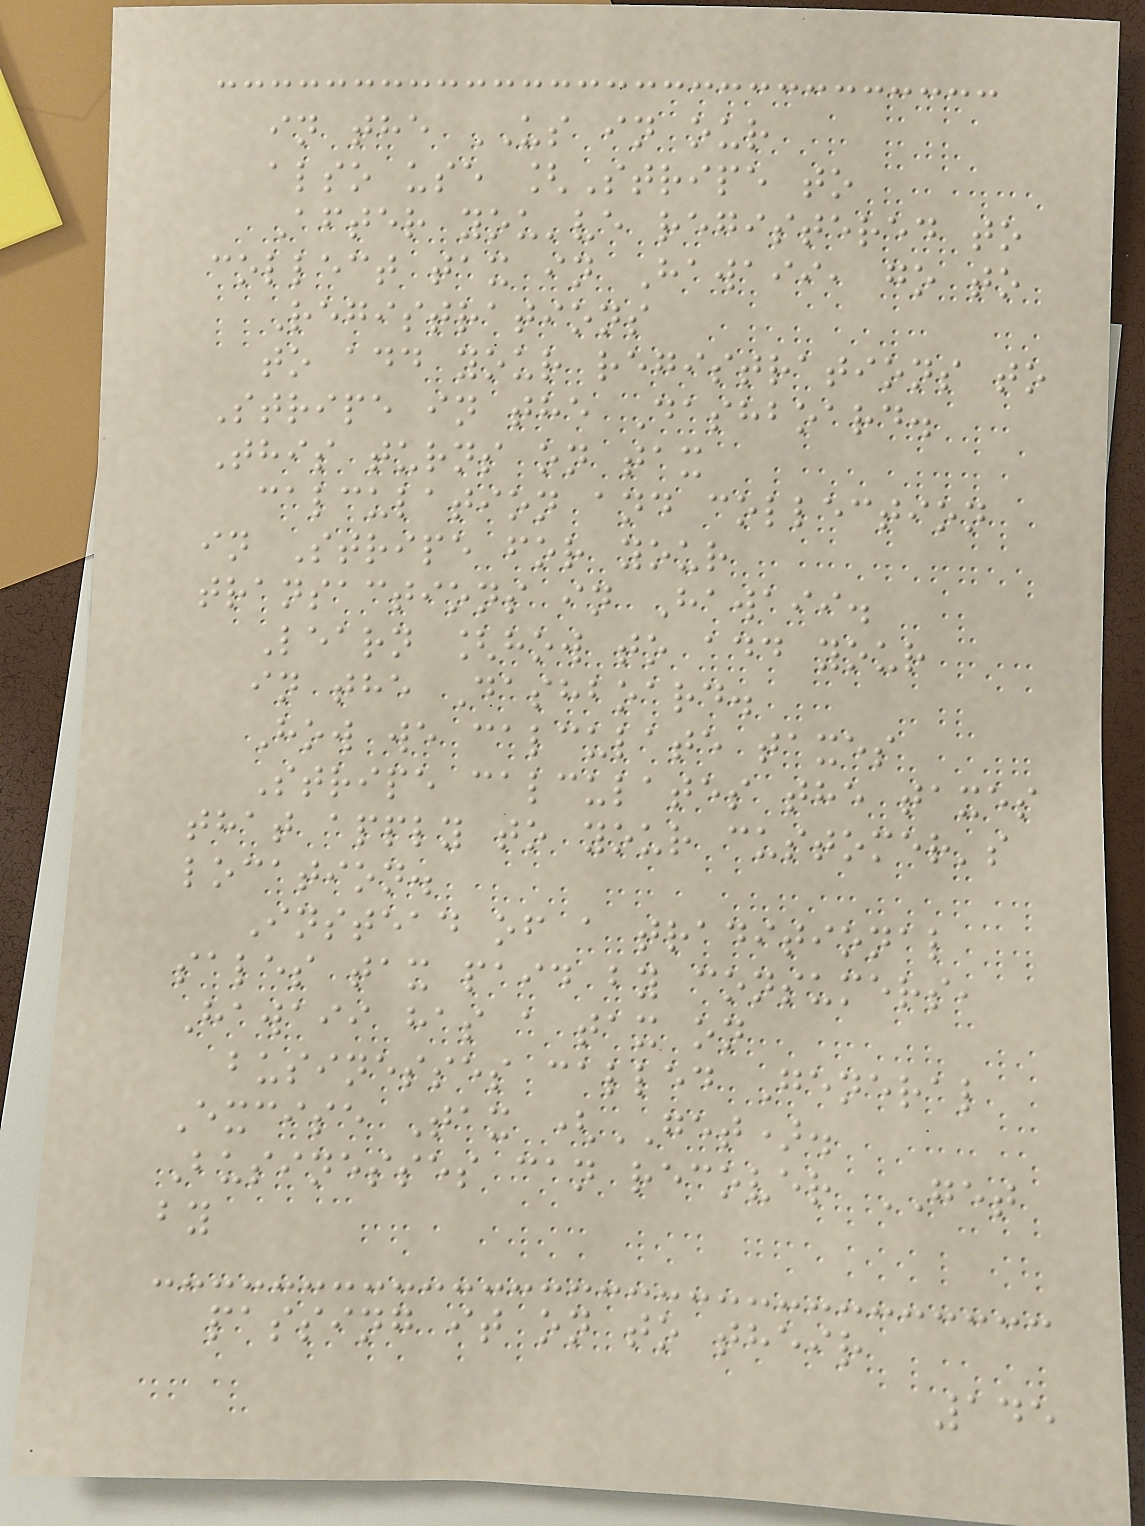in the US in our
also use [Stripe to
After you've registered to
collect tax in Hawaii, go to
Registrations
to add your registrations to
Stripe in the Dashboard.
This turns on tax
calculation and collection
in Stripe for your
transactions in Hawaii.
Learn [how to add your
in the Dashboard.
How we calculate taxes
Stripe calculates the taxes
that apply to your customer's
location.
Instead of a traditional
sales tax paid by consumers,
Hawaii has a tax on
businesses called General
Excise Tax (GET).
Businesses can recover GET
by
passing it on to their
145
